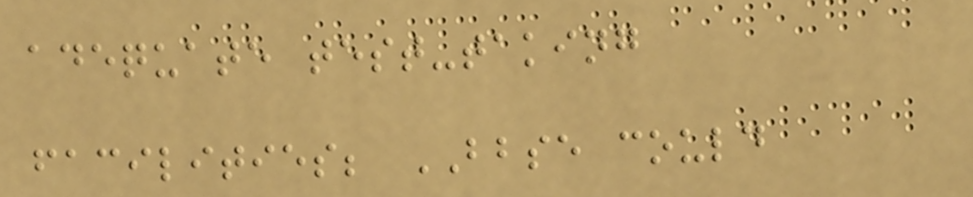adequate test-taking
facilities; BBSE could
